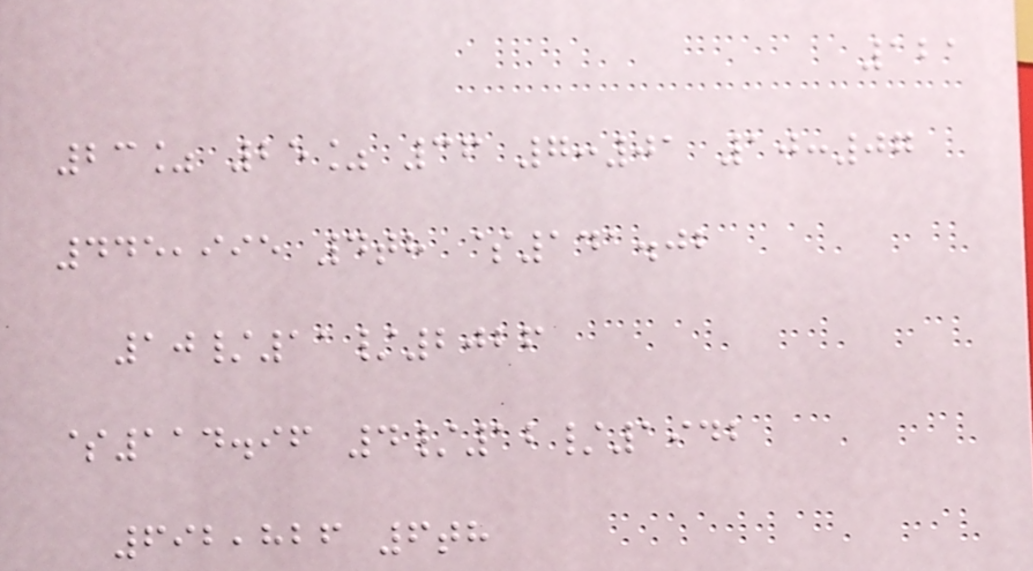121
23% 25% 36 7:01 10:07
445,995 4th $141.02
10/11/2026
$114.96 4/12/1942
692,826 6th
